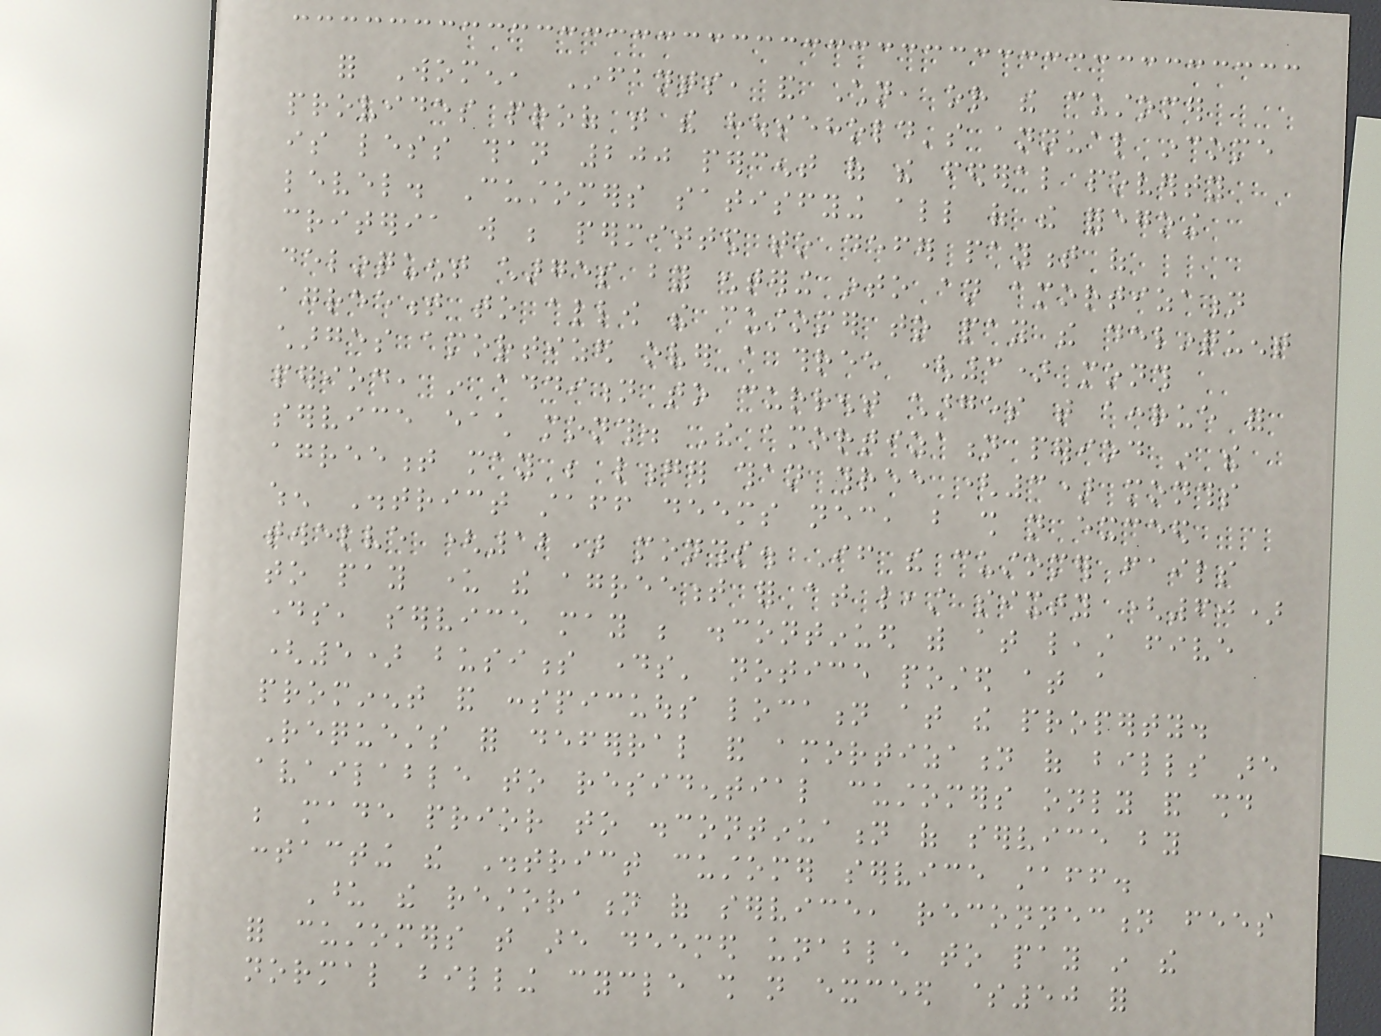for Women, Infants, and Children, or the customer
provides proof that the household's annual income
is less than 200 percent of the federal poverty
level. Customers satisfying all of the foregoing
criteria will be permitted to defer payment of
delinquent charges by entering into an amortization
agreement to allow the customer to pay the delinquent
charges amortized over a three (3) month
period, in addition to current charges that accrue for
service each month. The amortization period in the
agreement may be longer than three (3) months
when District staff deems necessary, but shall not exceed
twelve (12) months. If the customer fails
to pay under the agreement for at least sixty (60)
days, service may be discontinued with at least five
(5) business days' notice posted at a
prominent and conspicuous location at the property.
Requests for deferral and amortization of bills are
available to residential customers only and should
be made prior to discontinuation of service by
contacting the District customer service staff.
Upon the restoration of service, reconnection fees
for customers that are deemed unable to pay in the
normal billing cycle shall not exceed $50 for
